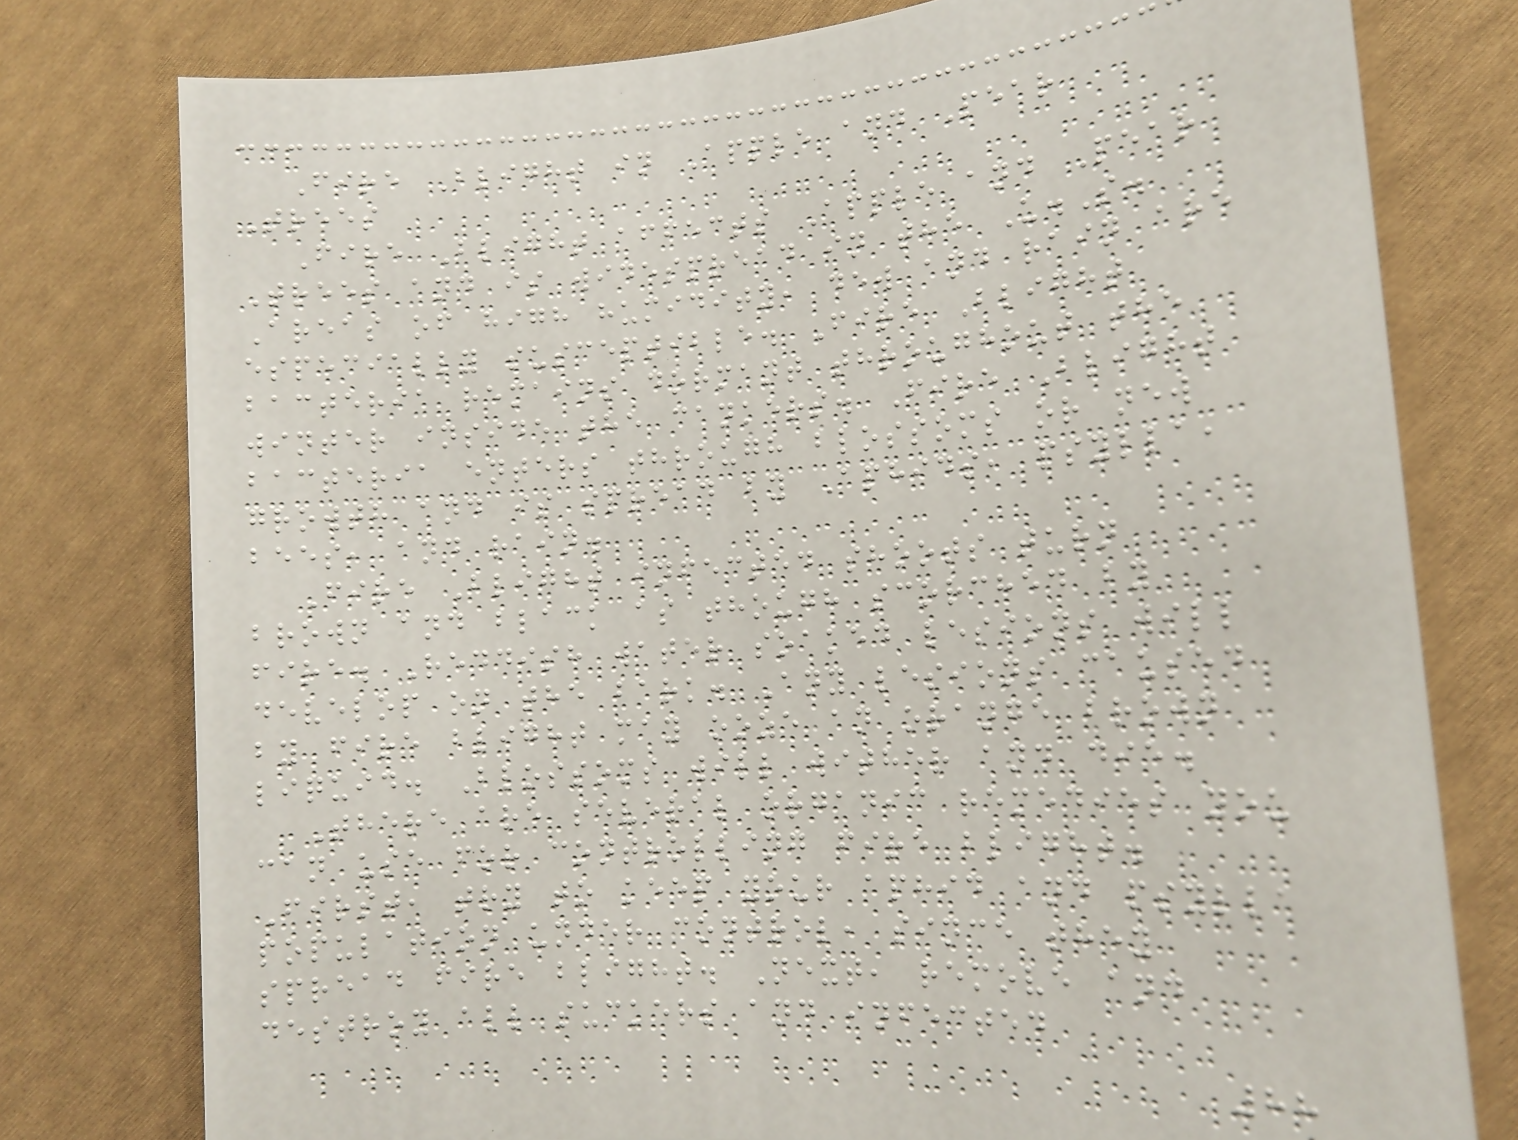Fire Blight in Apple and Pear
Trees
Fire Blight affects Apple and Pear
Trees and is widespread in the U.S.
Areas of high humidity, dew and rain are
especially susceptible. Fire Blight
bacteria remains dormant throughout the
winter inside the cankers. Fire Blight
bacteria enters through blossoms or new
growth and is spread by Aphids, psylla,
bees, and rain.
Fire Blight infected shoots turn
brown and black as though scorched by
fire. Reddish water soaked lesions will
develop on the bark. Any lesions caused
by fire blight may ooze an orange brown
liquid. Blossoms will wither and die.
There are several organic remedies you
can use for controlling fire blight.
First, try to keep your aphid and psylla
population under control, since they
spread fire blight. Next, remove and
destroy all suckers and infected
88
